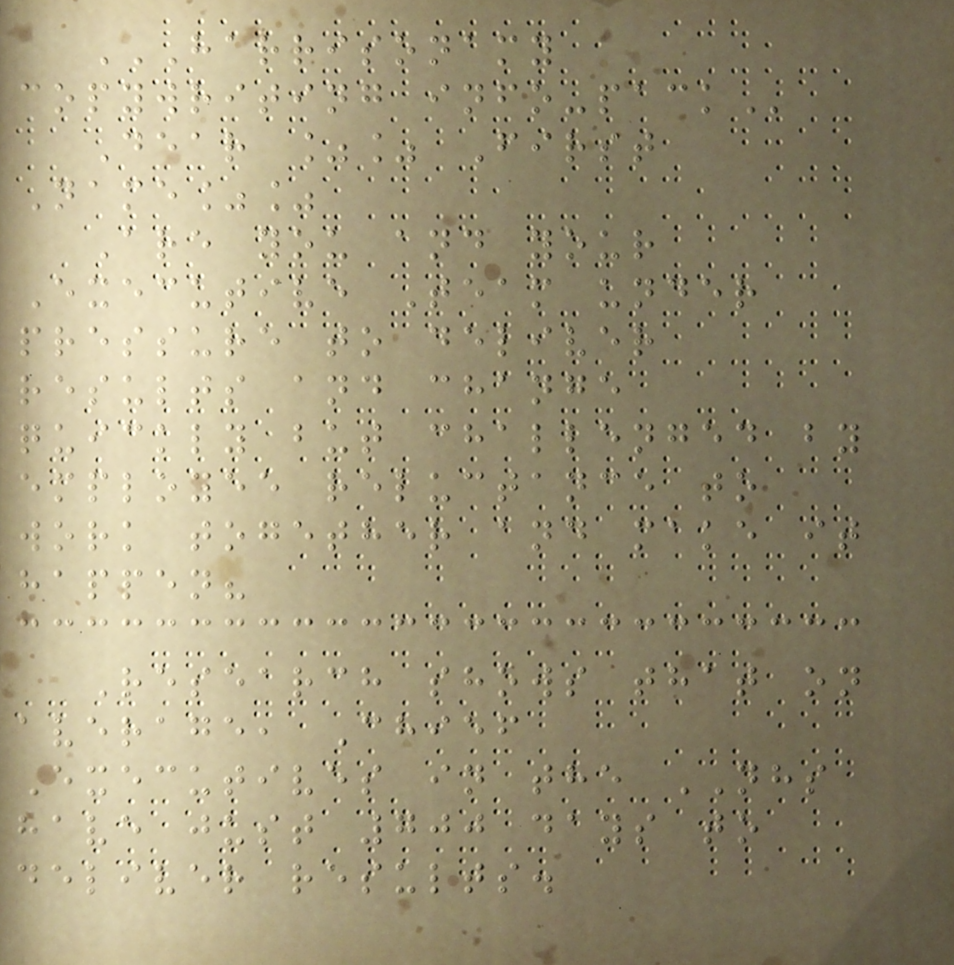HARRISONAMY
COPYWRITING INFO-PACK
Dear %% First
Name%%
Are you and your
Executive Team under
pressure to deliver
results and change
quickly but challenged by
employee reluctance to
work together and make it
happen?
Research shows that on
average, Chief
Executives in the NHS
have just 700 days to
deliver results.
